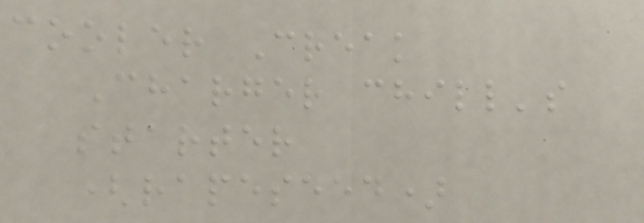cooler Creak
Charger chill's
starter
(rapeseed)
